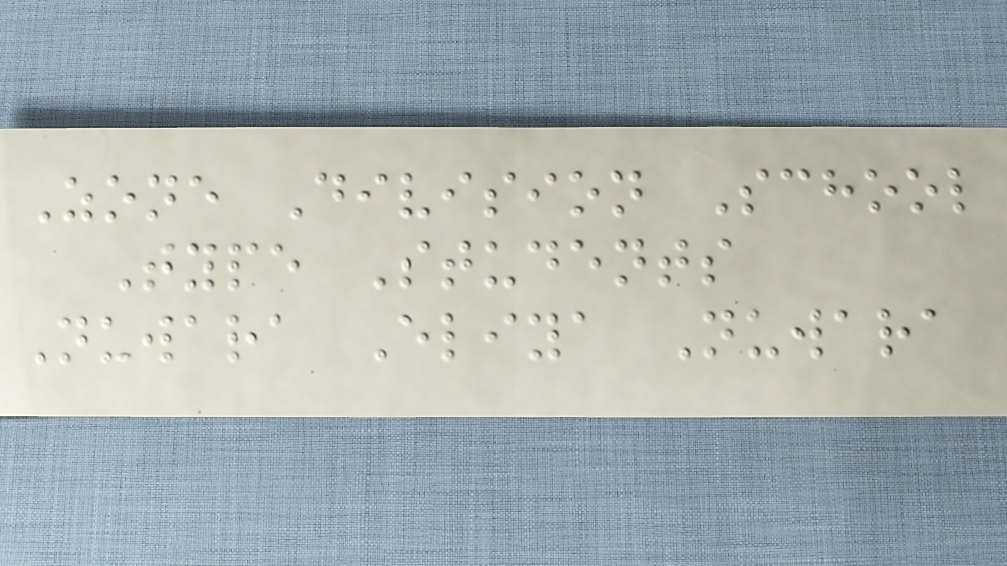Zone Division School
Type Students
Nuwara Eliya Nuwara
